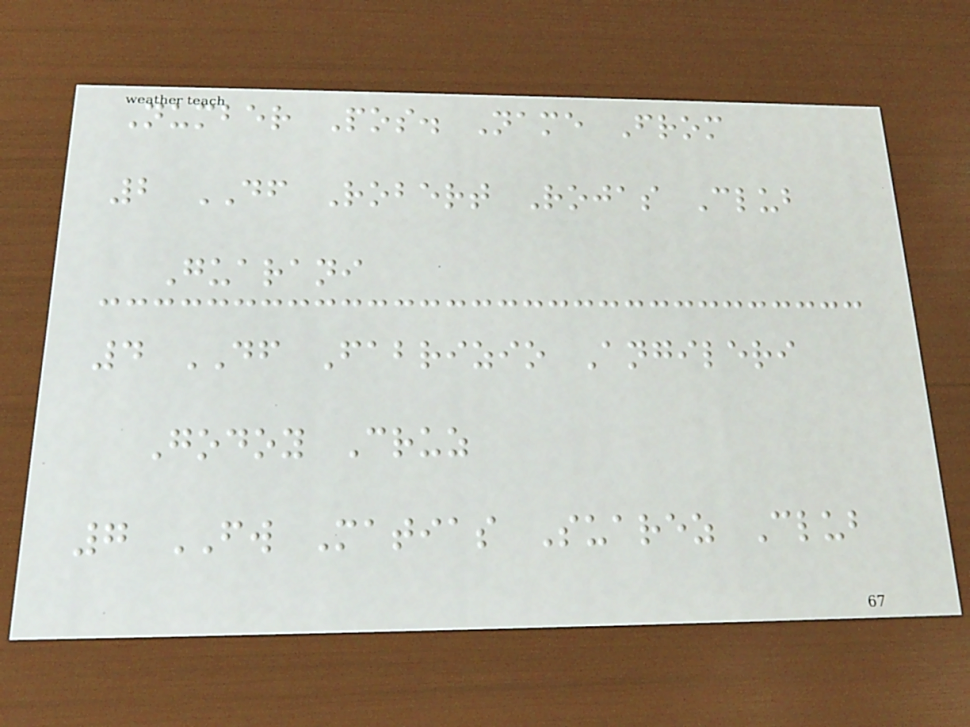Number Pos. Name From
2 DF Robert Rojas Club
Guarani
4 DF Fabrizio Angileri
Godoy Cruz
7 FW Matias Suarez Club
